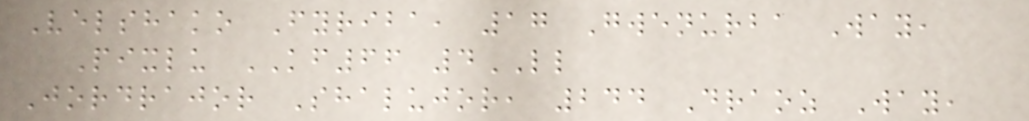Velshako Fyriba, 17 Gwenurba Way,
Pixlu KF66 4LL
Jordrajor Shalujor, 244 Draoz Way,
